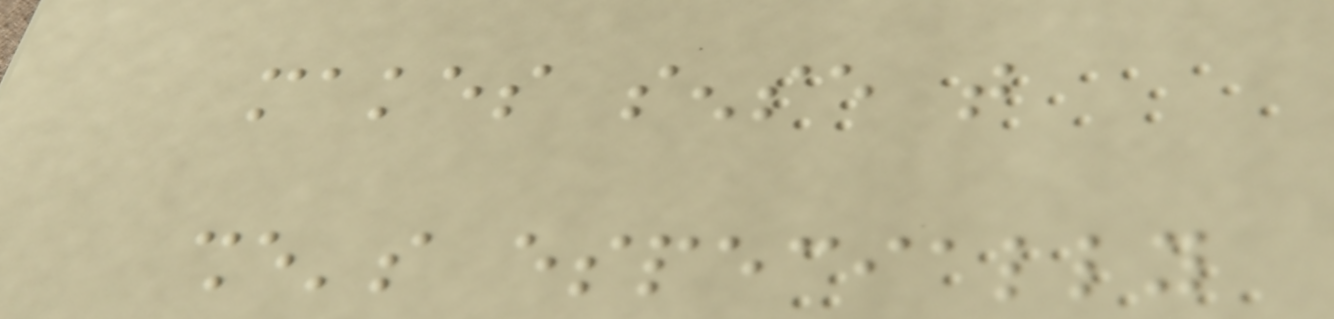makes sense that
she's especially
